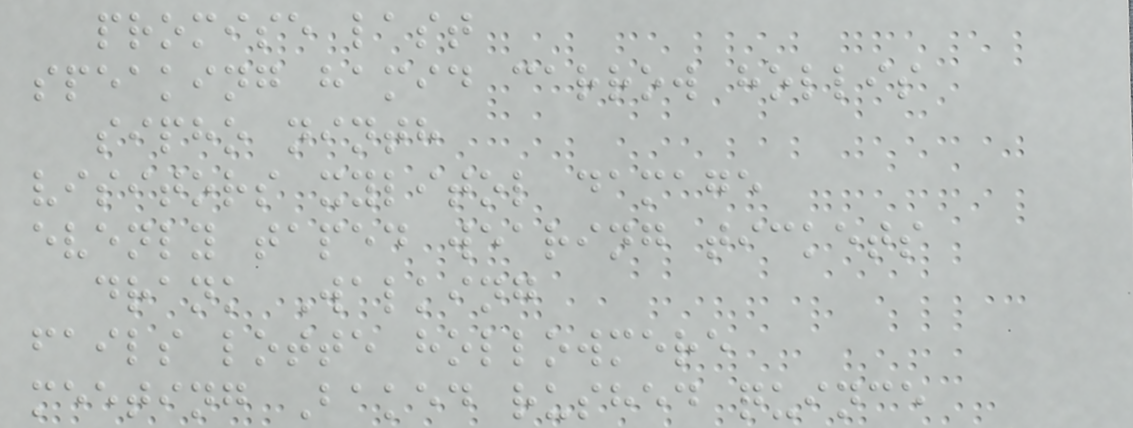promise last
speaking hamid carrow hollis
sipho ninth
visitors xylitol damage
evenly taped wearing tickets
drank Walking
fails lotte hollowmere
meeting Baked rushed quince
